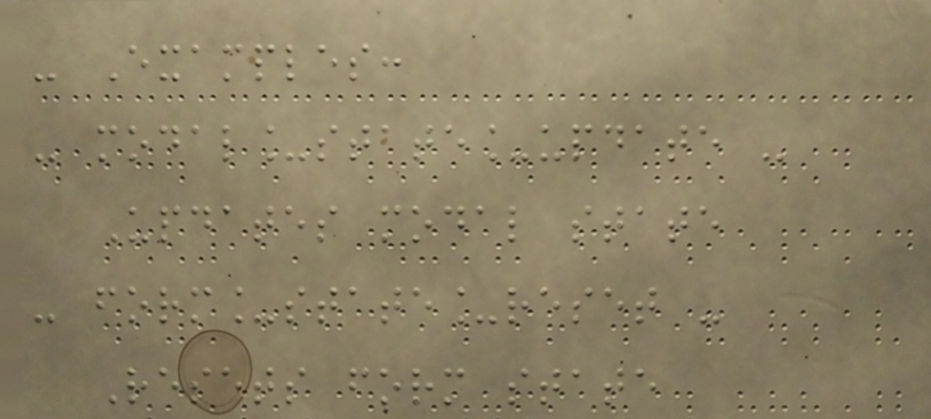- Examples:
- modal_state_update -
Updates modal state
- form_state_reset -
Resets form state
